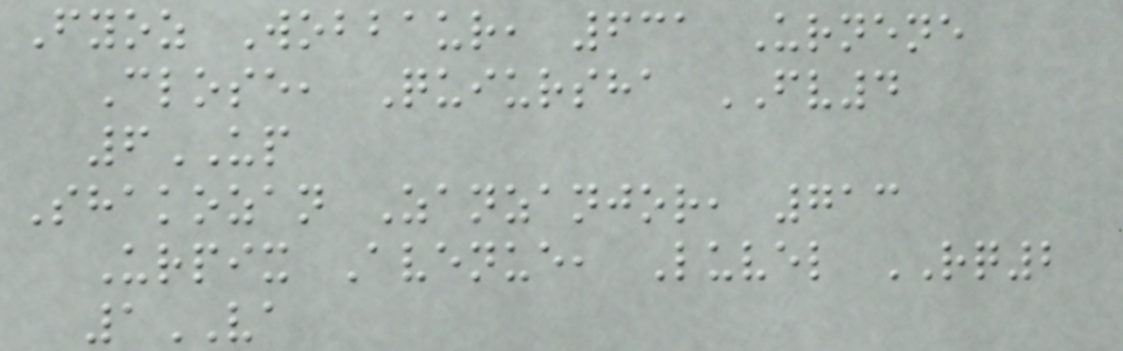Fyoz Wobbaur, 631 Urnene
Close, Quiursha FV4
6UP
Shakozan Zanzanjor, 713
Urpix Avenue, Luvel RQ2
1VA
